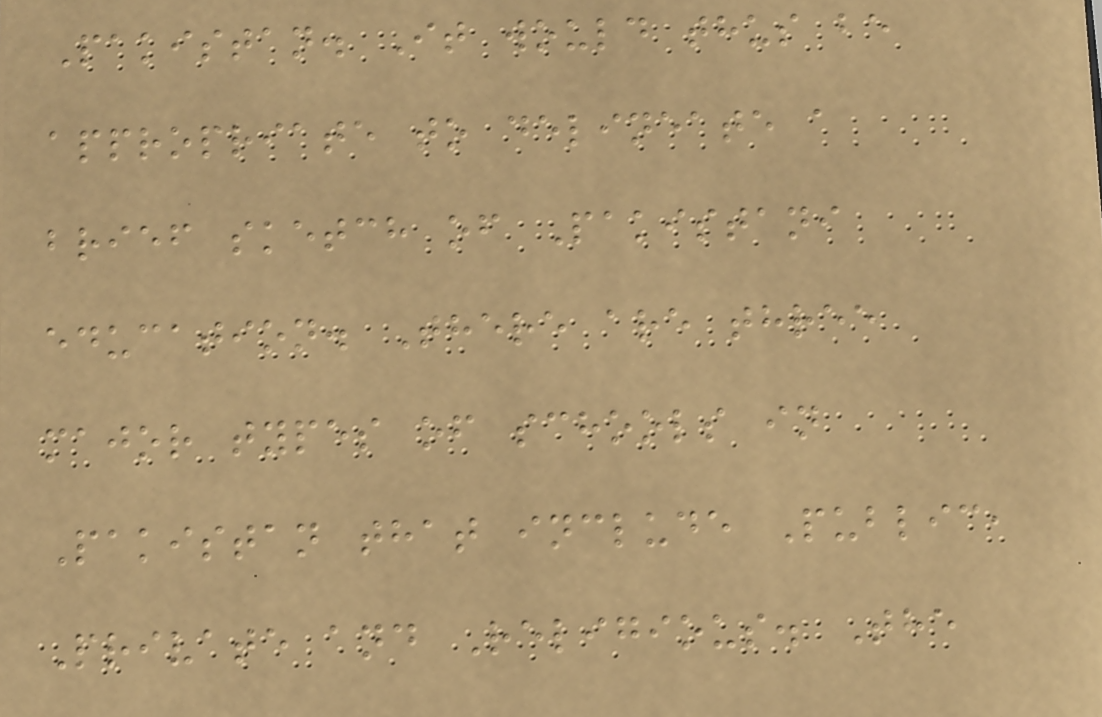Pakistan. It would thus be
appropriate to delineate a
brief sketch of Pakistani
education. There are three
major types of schools in
Pakistan that include Public,
Private and Religious. The
